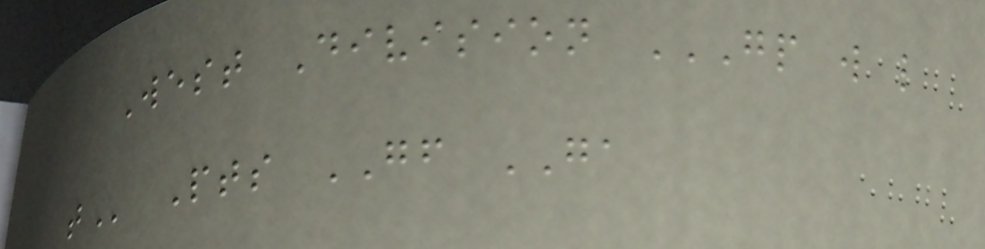West Division GP W L
T Pts GF GA
